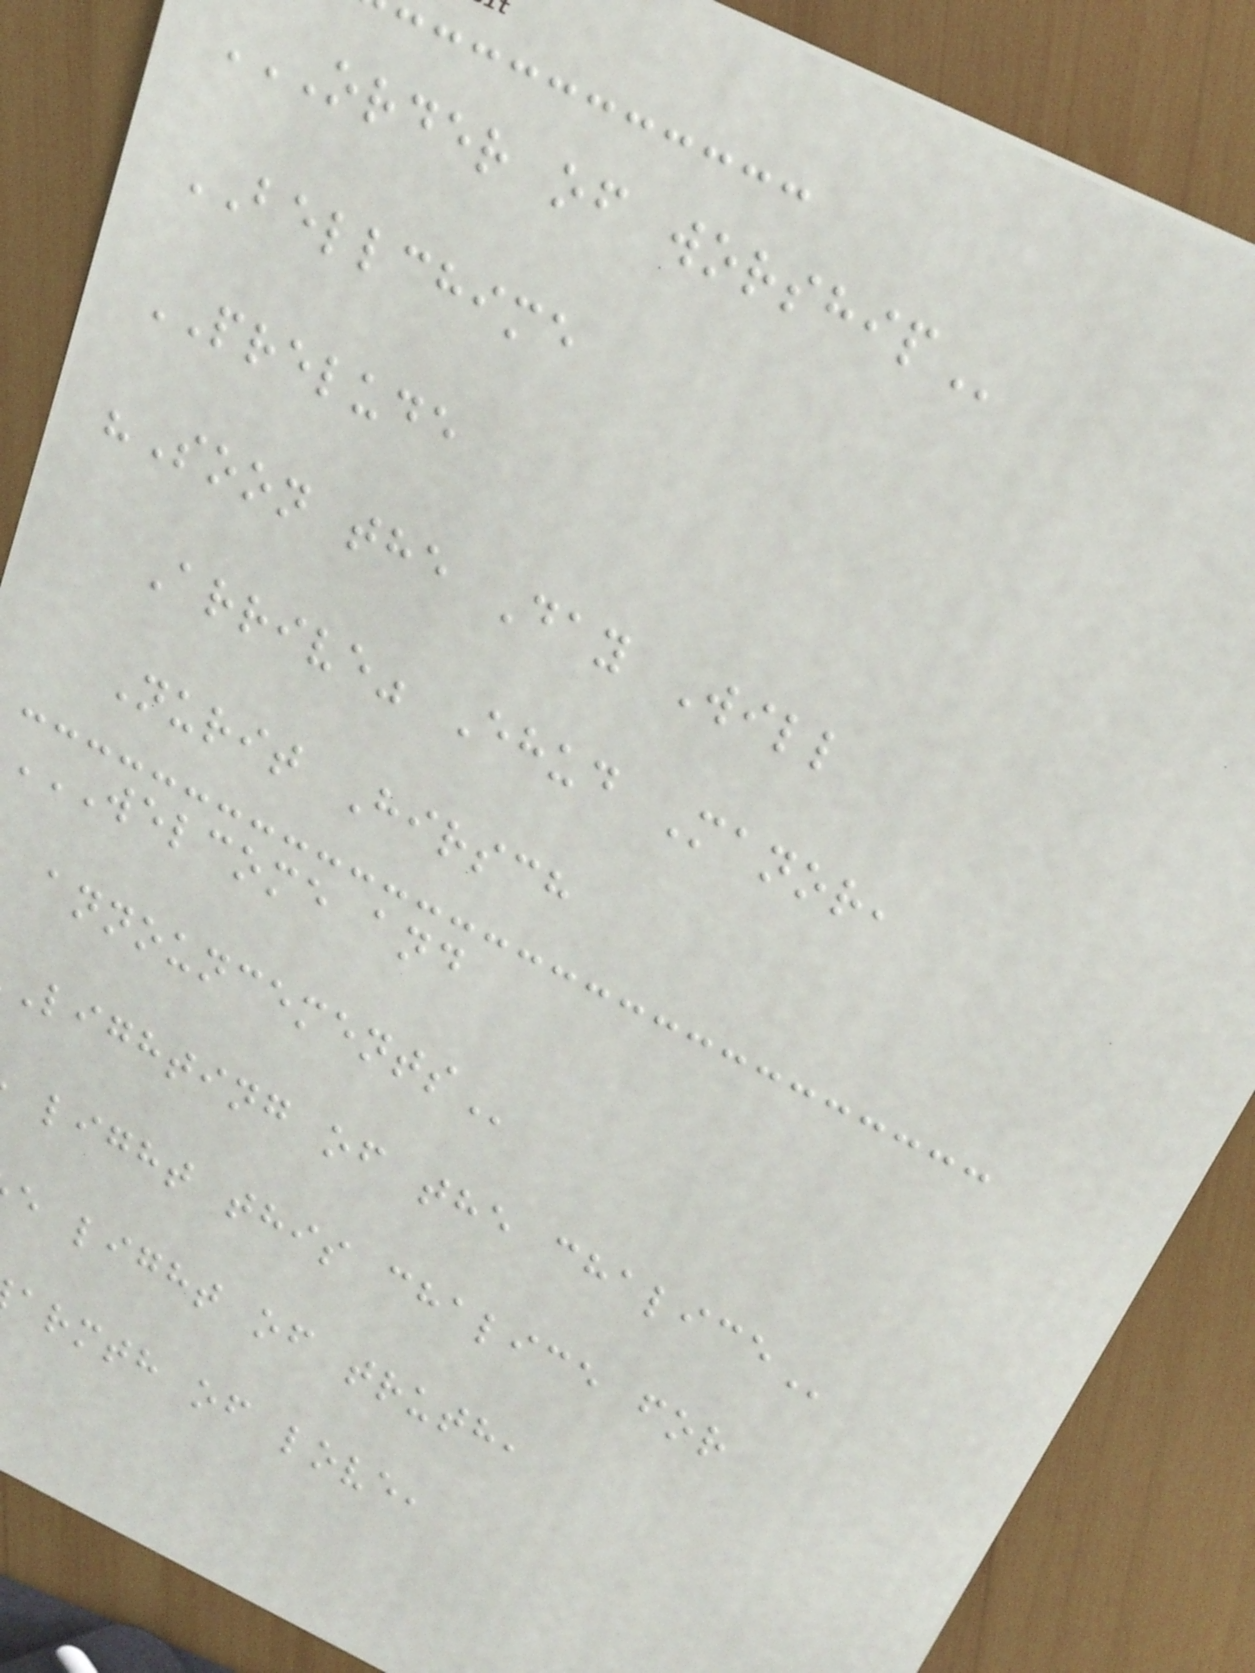ORDER OF WORSHIP
BELLCHIME
PRELUDE
"Soon the Day Will
Arrive" Ehud Manor,
Nurit Hirsch
WELCOME AND
lighting of the
light this chalice for
e light of truth,
armth of love,
